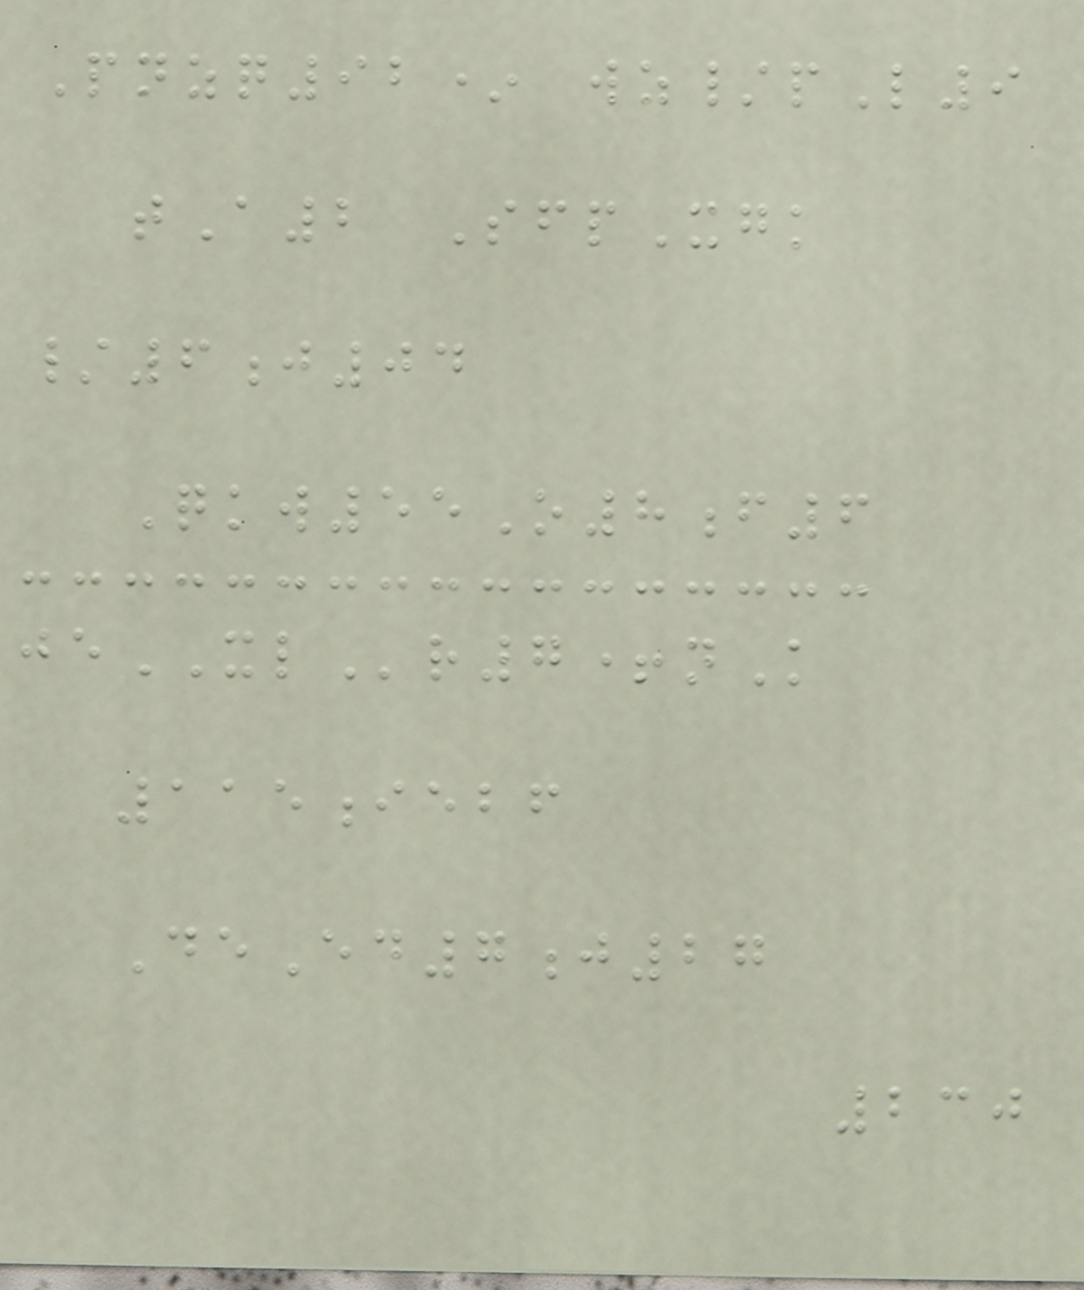Pnzq92* wz/pL9
tA2 SfpXgk
/6j04
Qkw55O8f6
jeXLr7+nK
115iebf
DeEd7j27
230
